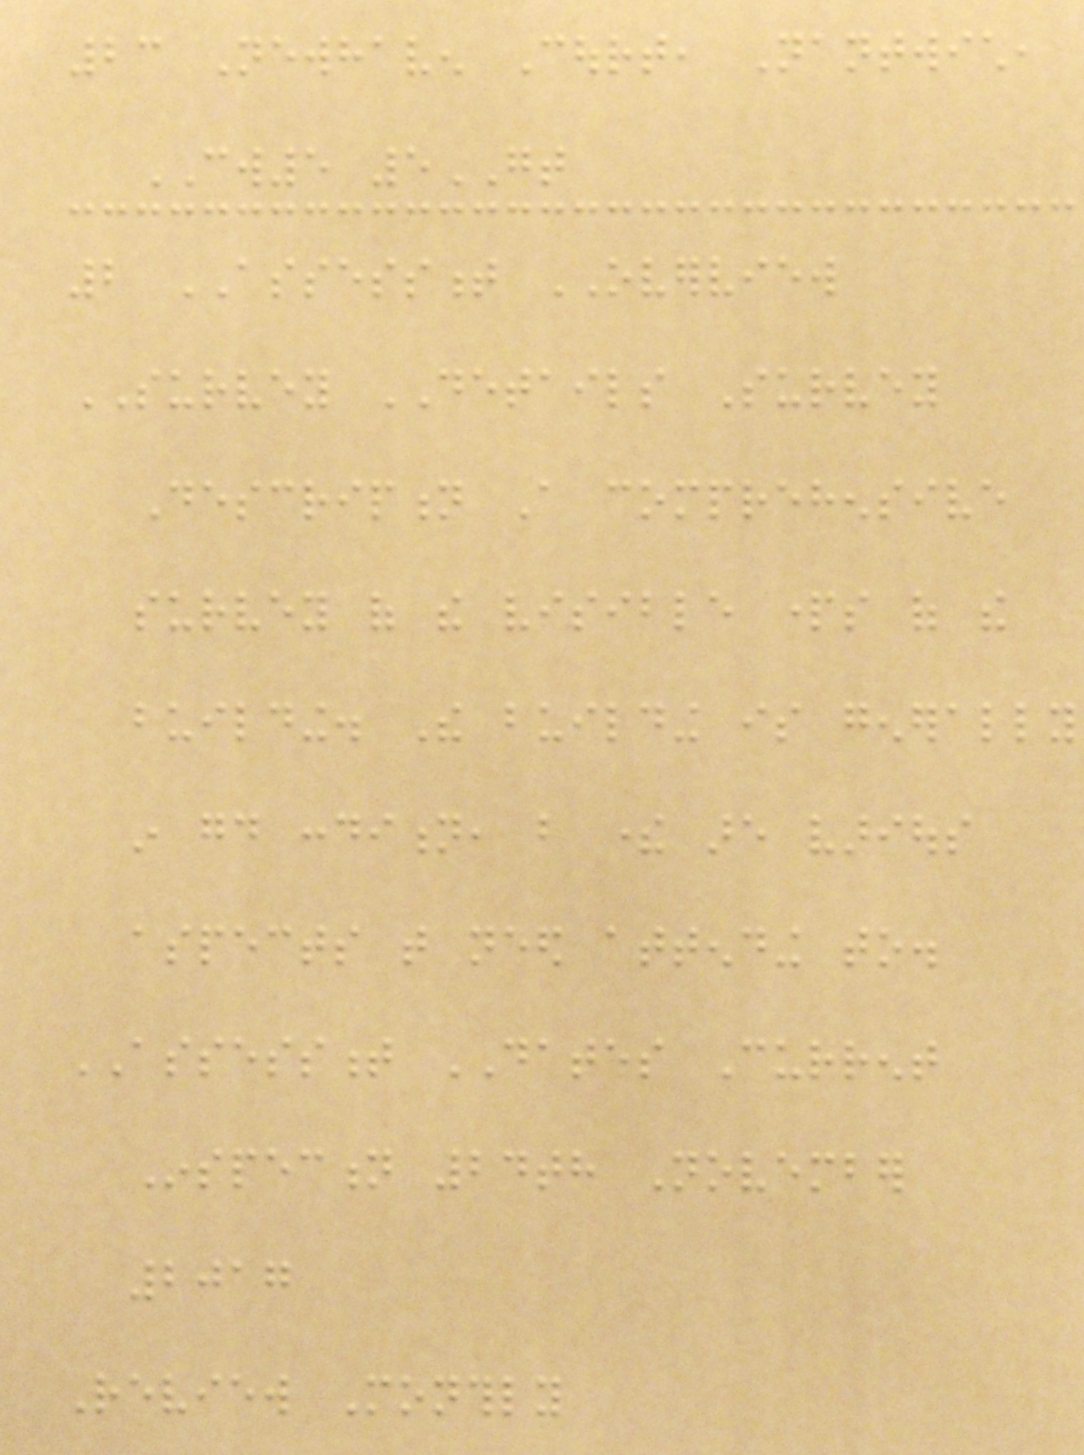23 Newhaven Court, Nantwich,
CW5 5GT
2 ASSESSMENT OVERVIEW
SURVEY DETAILS Survey
Description A comprehensive
survey of the visible parts of the
building. The building is generally
in good condition, but there are various
aspects that need attending to.
ASSESSMENT DATES Current
Inspection 24th November
2017
Review Monthly
